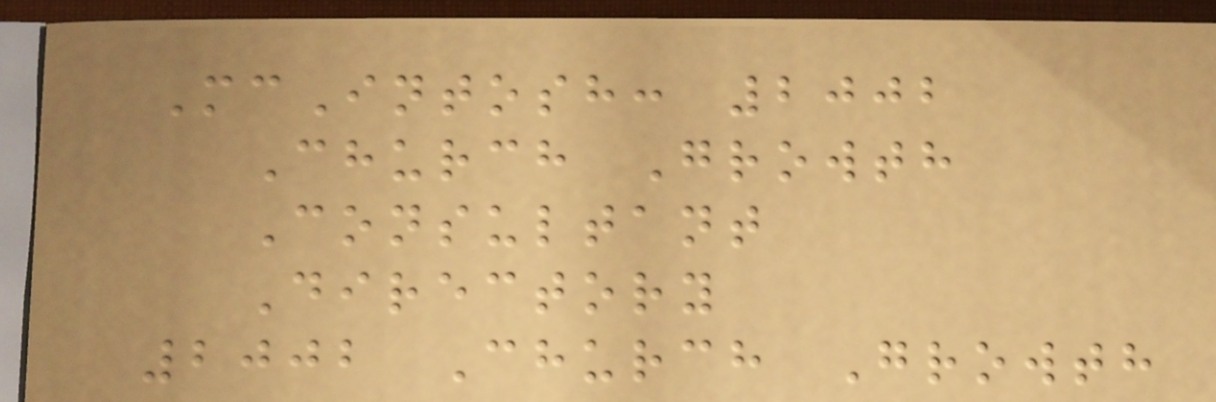McIntosh: 2002
Church Growth
Consultant
Directory
2002 Church Growth
